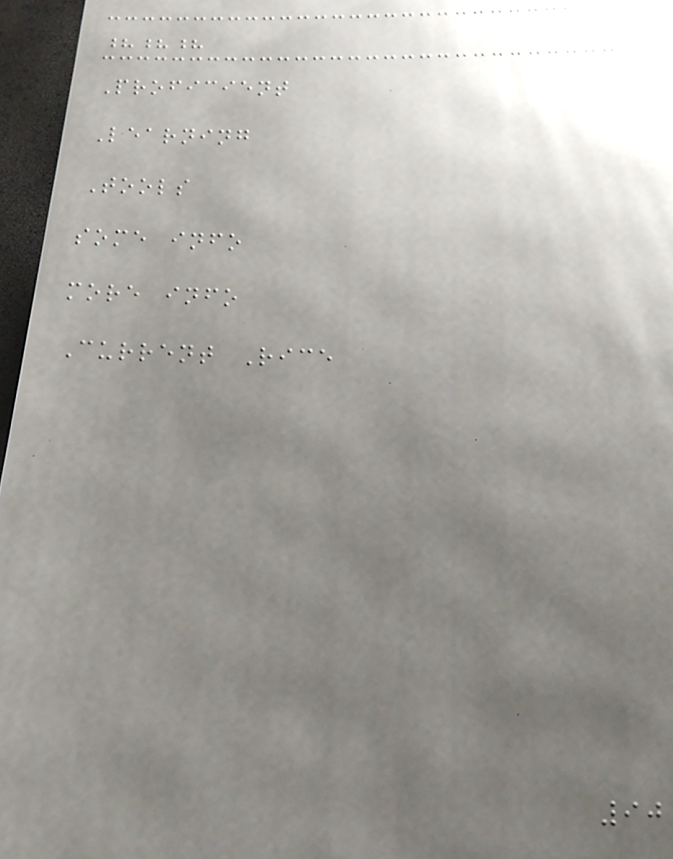???
Proficient
Learning
Tools
some info
more info
Current Rice
90
